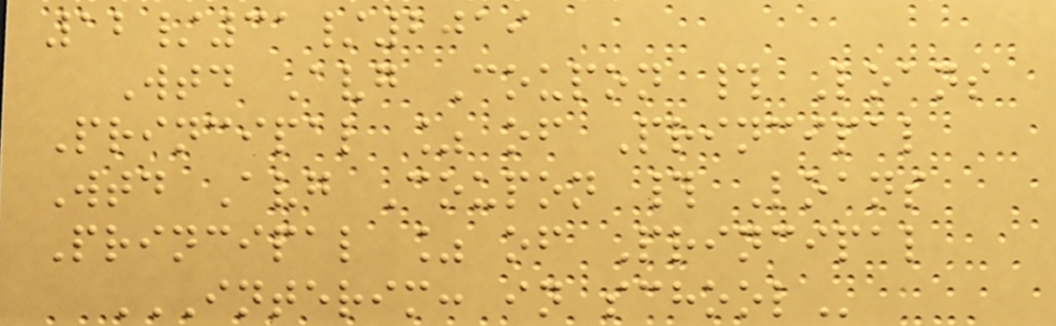12/31/2019
Wtd Avg Coupon # Loans
Principal % of Principal
Wtd Avg Coupon # Loans
Principal % of Principal
INTERIM: IN SCHOOL
